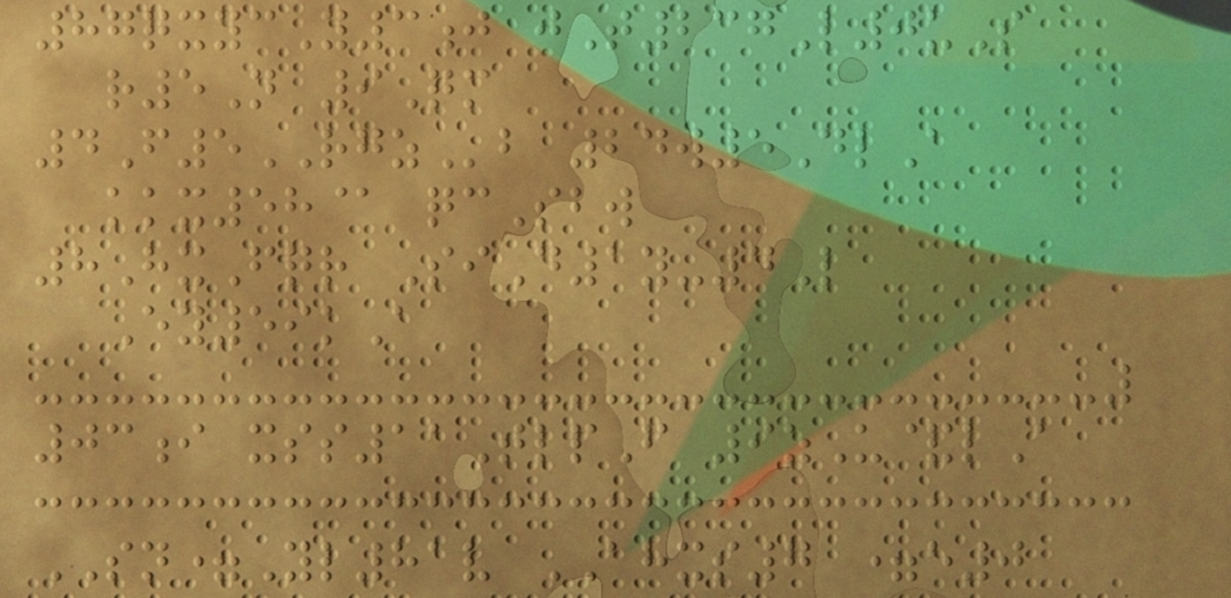87qxycY3j jT237L0uS
r5N 9Qm
4F5RGZb 24w5DlA
kkx58@ qcSbw
8HxFqr SiD1y-4L
Ey59kA
03i xss11TlpF 9zU&lA
SN=Yl81v AHXS7 =e0
